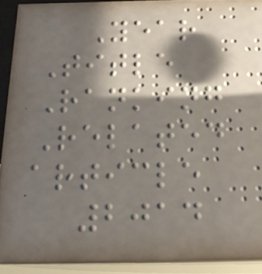Year
Title
Ranking
Related
article
2014
